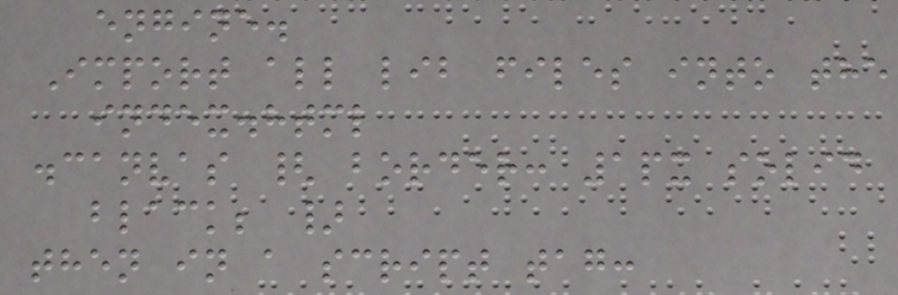engine.
Import all lib files into the
index.html
.canvas { border: 1px solid
black; }
then in a script tag:
